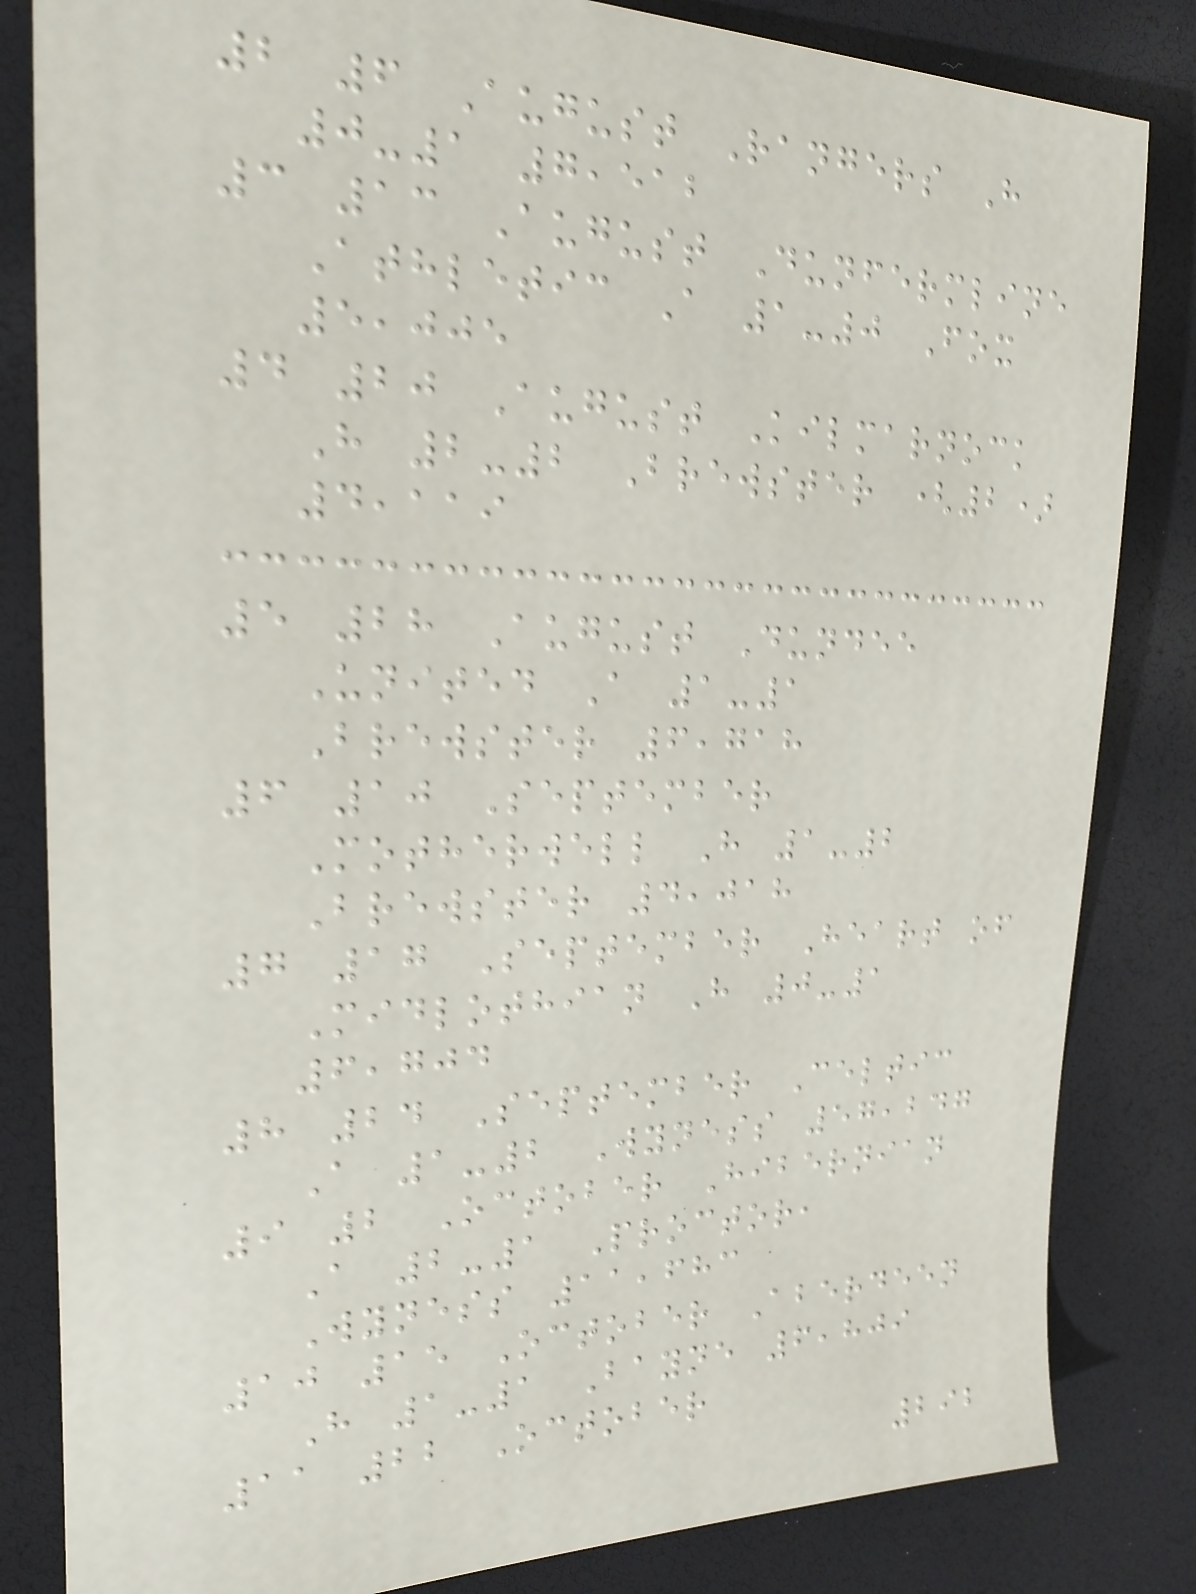2 6 August Rangers H
0-1 7,512
3 13 August Dunfermline
Athletic A 1-0 Fox
5,005
4 20 August Kilmarnock
H 2-2 Brewster (2)
4,119
5 28 August Dundee
United A 1-1
Brewster 6,718
6 10 September
Motherwell H 1-2
Brewster 4,018
7 17 September Heart of
Midlothian H 0-1
6,704
8 24 September Celtic
A 1-2 Wyness 57,247
9 2 October Hibernian
A 2-1 Proctor,
Wyness 11,683
10 15 October Aberdeen
H 1-1 Bayne 6,809
11 22 October
292
